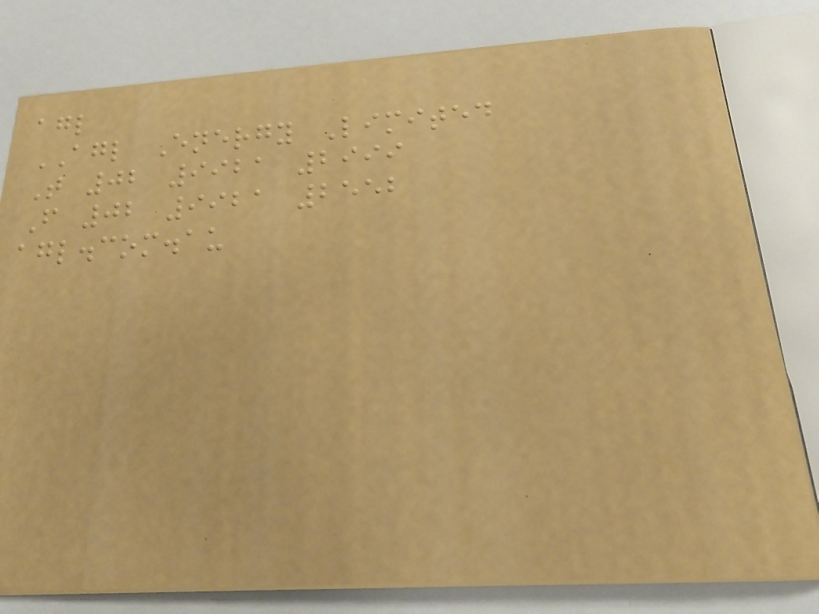agl
AGL Energy Limited
T 02 9921 2999
F 02 9921 2552
agl.com.au
